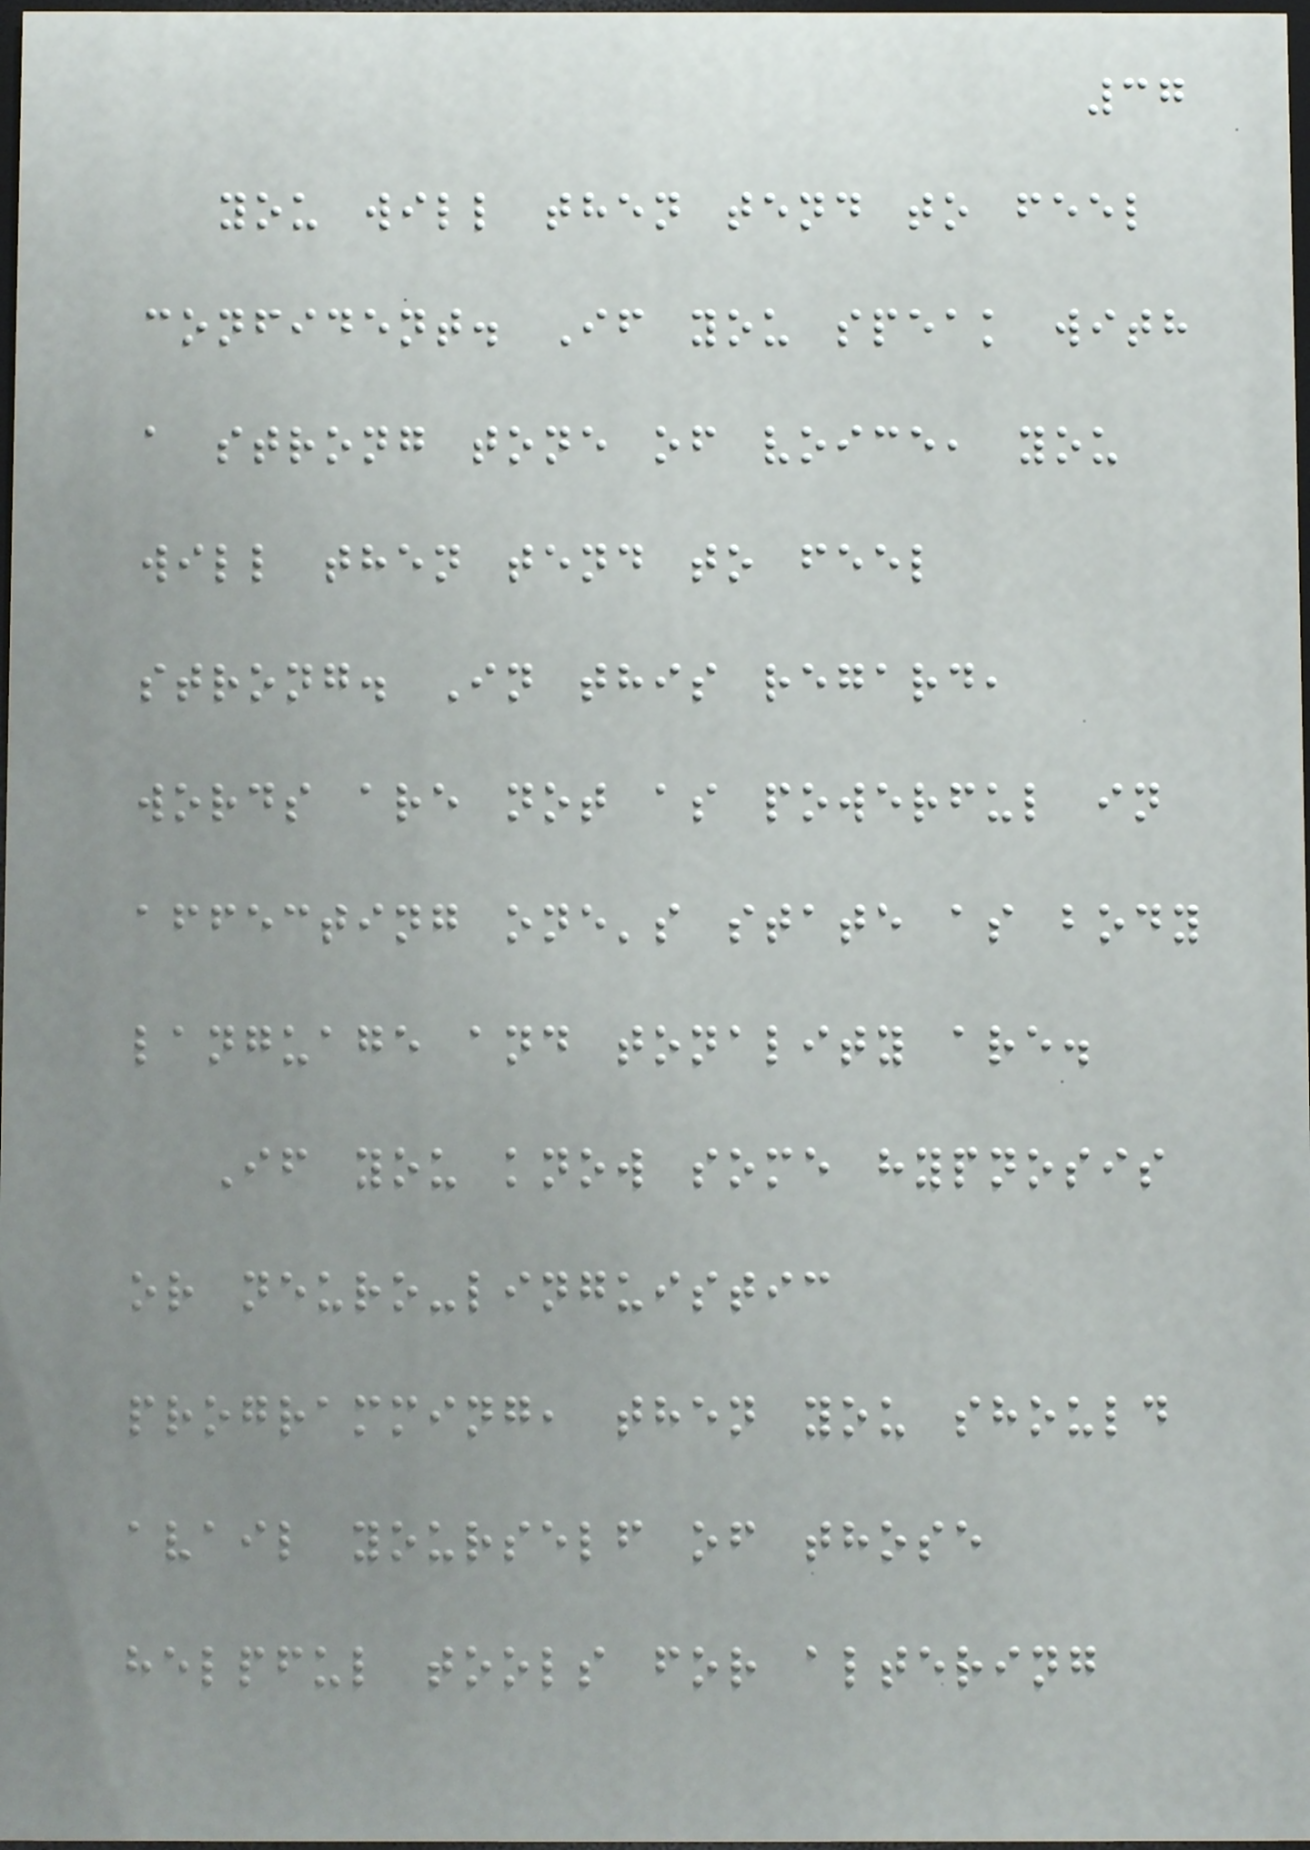37
you will then tend to feel
confident. If you speak with
a strong tone of voice, you
will then tend to feel
strong. In this regard,
words are not as powerful in
affecting one's state as body
language and tonality are.
If you know some hypnosis
or neuro-linguistic
programming, then you should
avail yourself of those
helpful tools for altering
